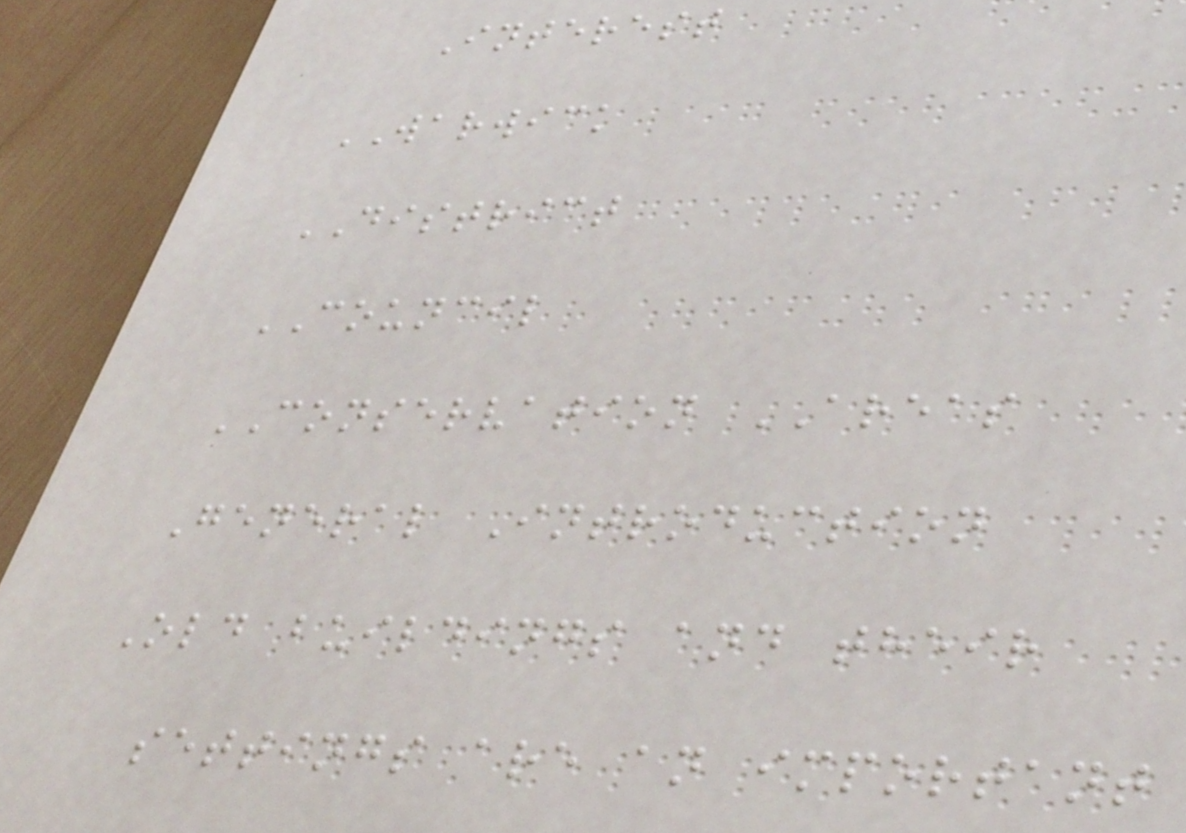Interest
WARWICK
DISTRICT
COUNCIL
CONSERVATION AREAS
General Introduction
Old buildings and their
settings are an important
